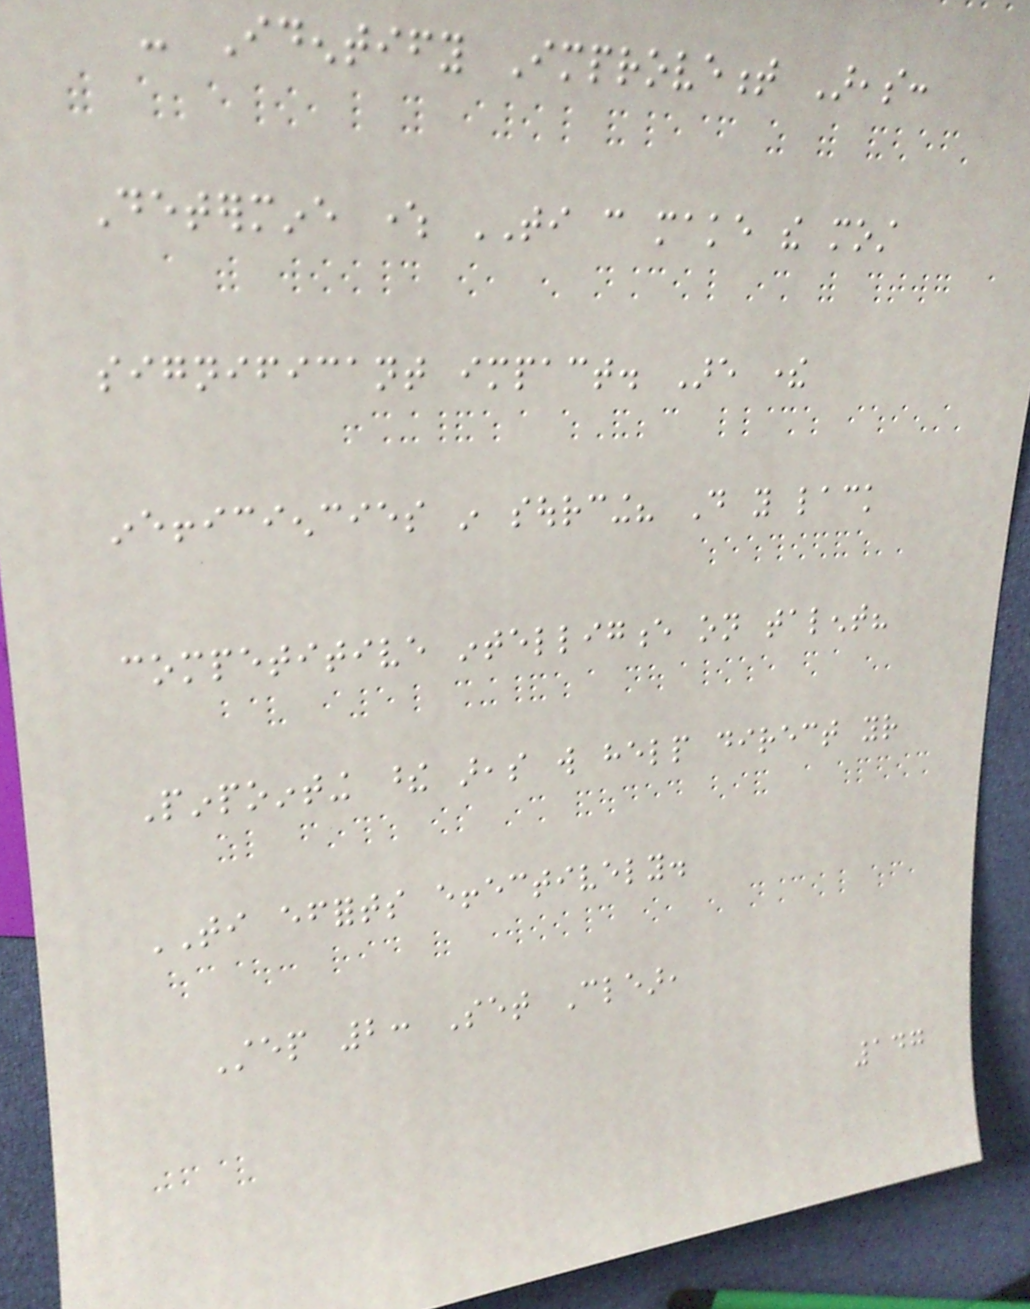- Identify Improvement Areas:
Determine where TI can make the most
significant impact. Are there
inefficiencies in sourcing? Do you lack
competitive intelligence on talent?
Pinpointing these areas will help direct your
TI efforts effectively.
Step 2: Set Clear,
147
